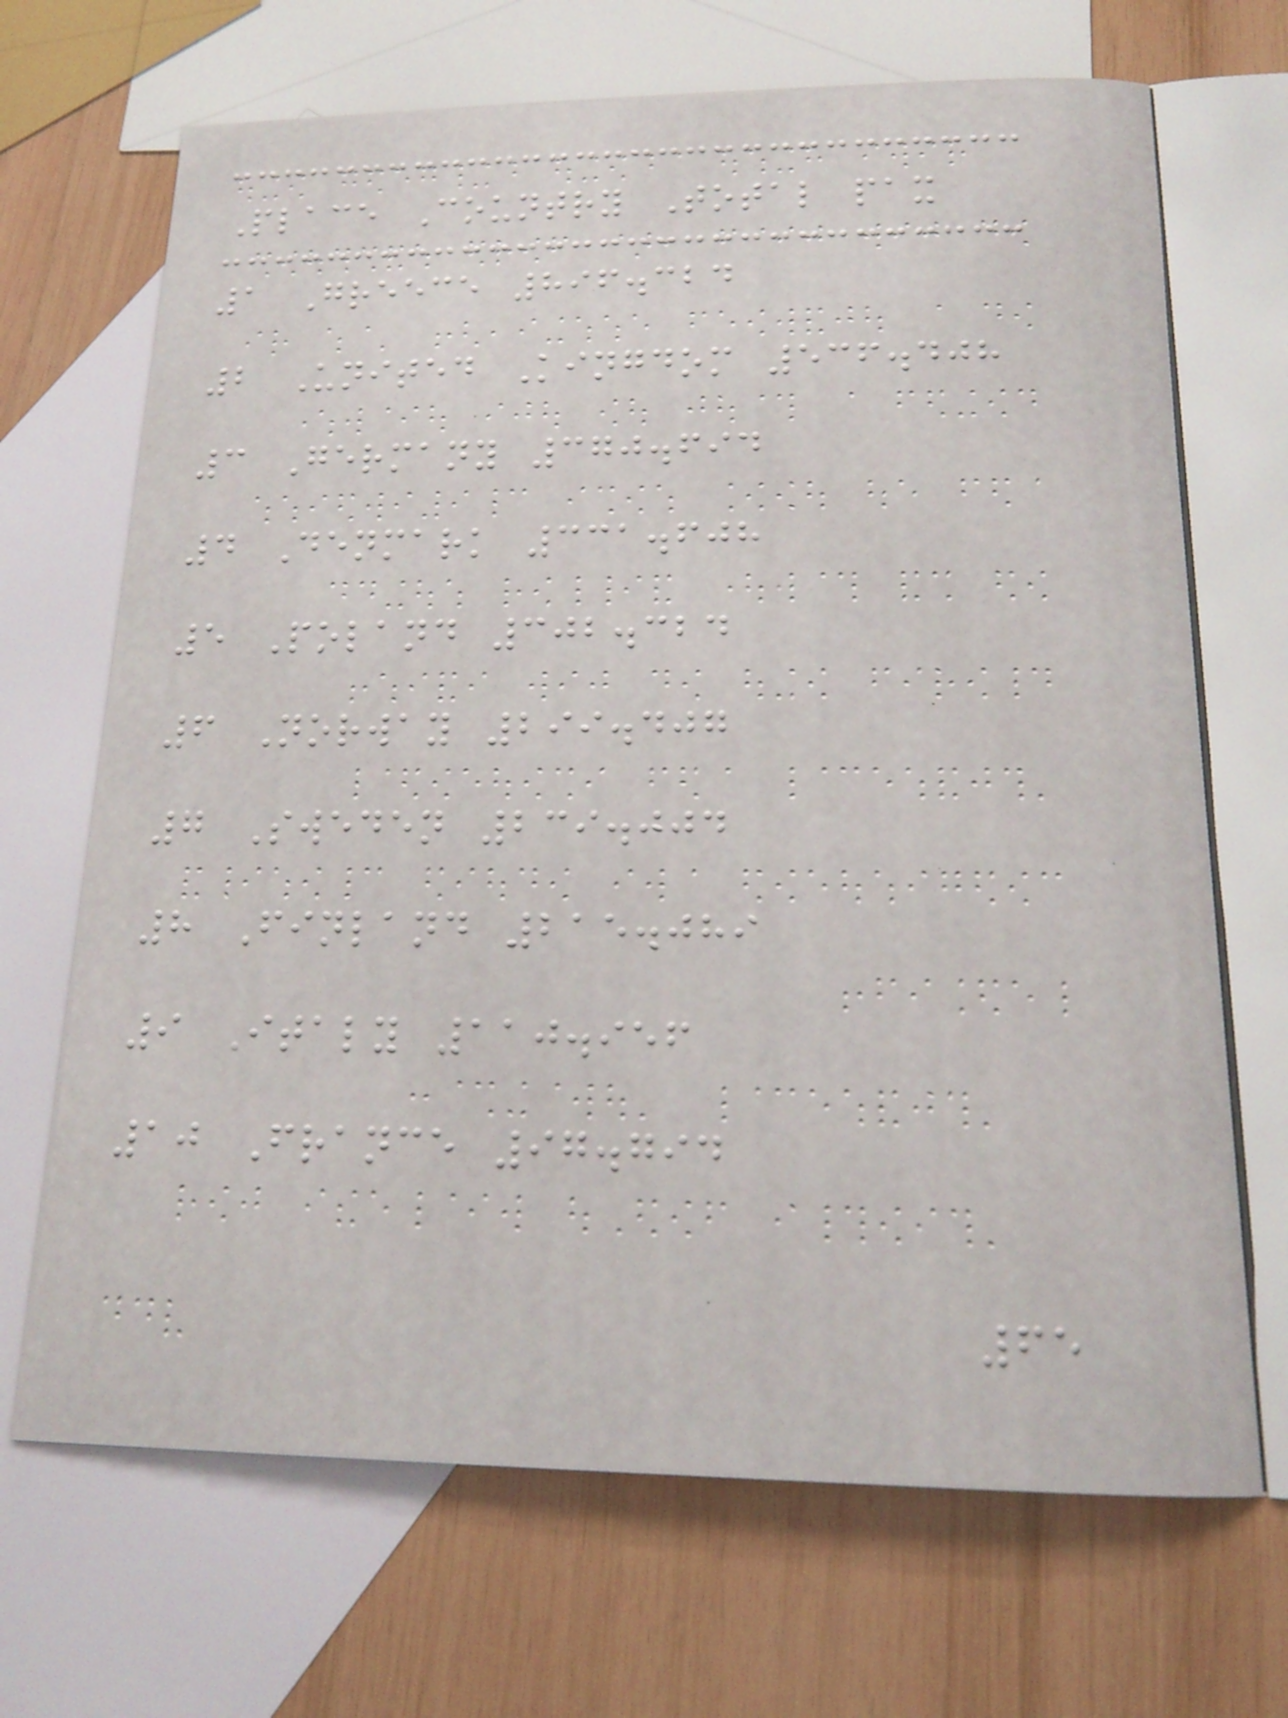Place Country Total pax
1 Greece 896.324
2 United Kingdom 536.408
3 Germany 370.694
4 Denmark 331.608
5 Poland 302.324
6 Norway 299.407
7 Sweden 239.004
8 Finland 215.089
9 Italy 110.956
10 France 97.794
65
